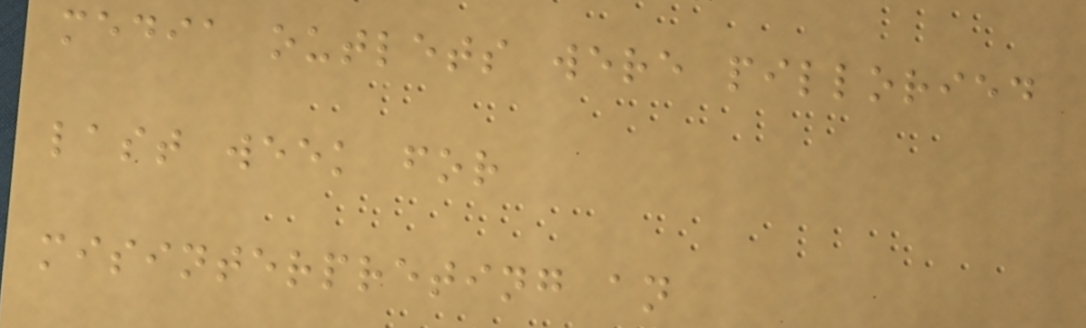media outlets were pilloried
last week for
misinterpreting an
